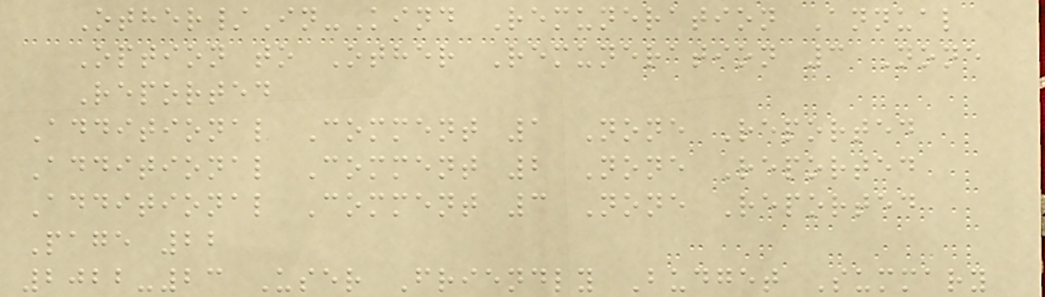Other/In-Kind Remuneration Annual
Option to Other Remuneration 3 None
Reported
Additional Comment 1 None Reported
Additional Comment 2 None Reported
Additional Comment 3 None Reported
Page 22
2022-23 User Friendly Budget Summary
